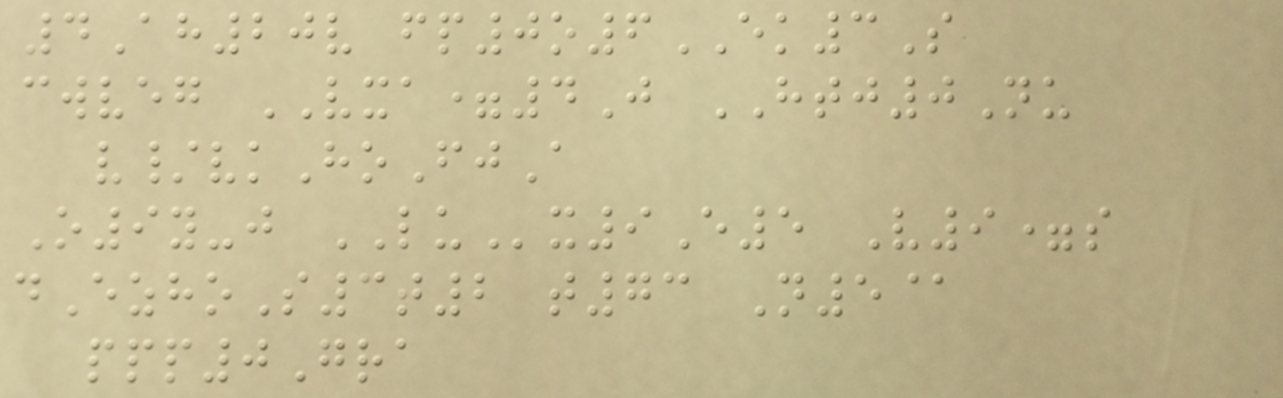4Ah20v fp0o6EK3S
cwveg VXA=4J HTJ0Nu
v/vkHoFjA
O9y-j LUx9E5 V9=s
dEzhoS3t2 t73 N5@
ppp0Gra
